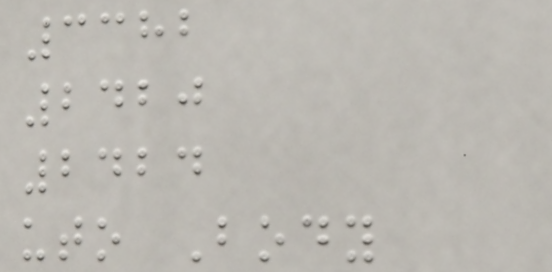3382
2420
2424
uto Body
